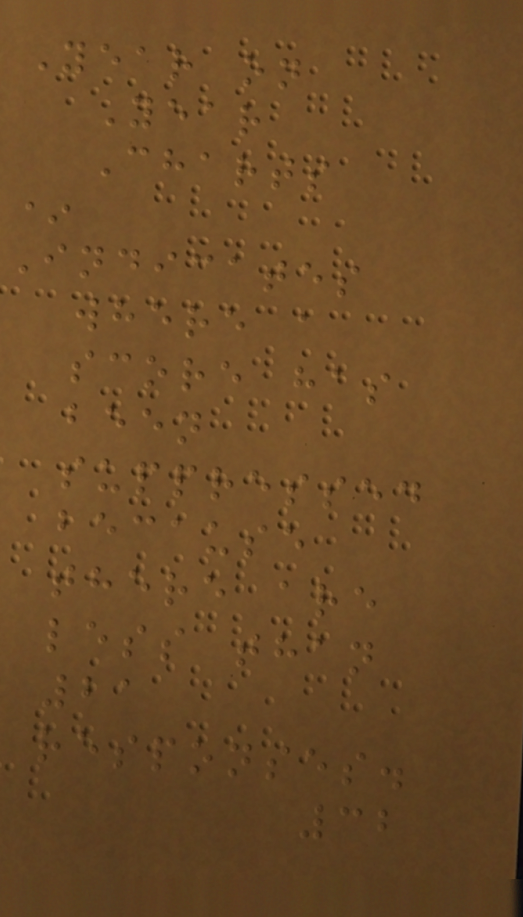Year on
Year
Charts
*
Indicates
where a
score has
been
suppressed
because
there are
less than
21
responses.
32
